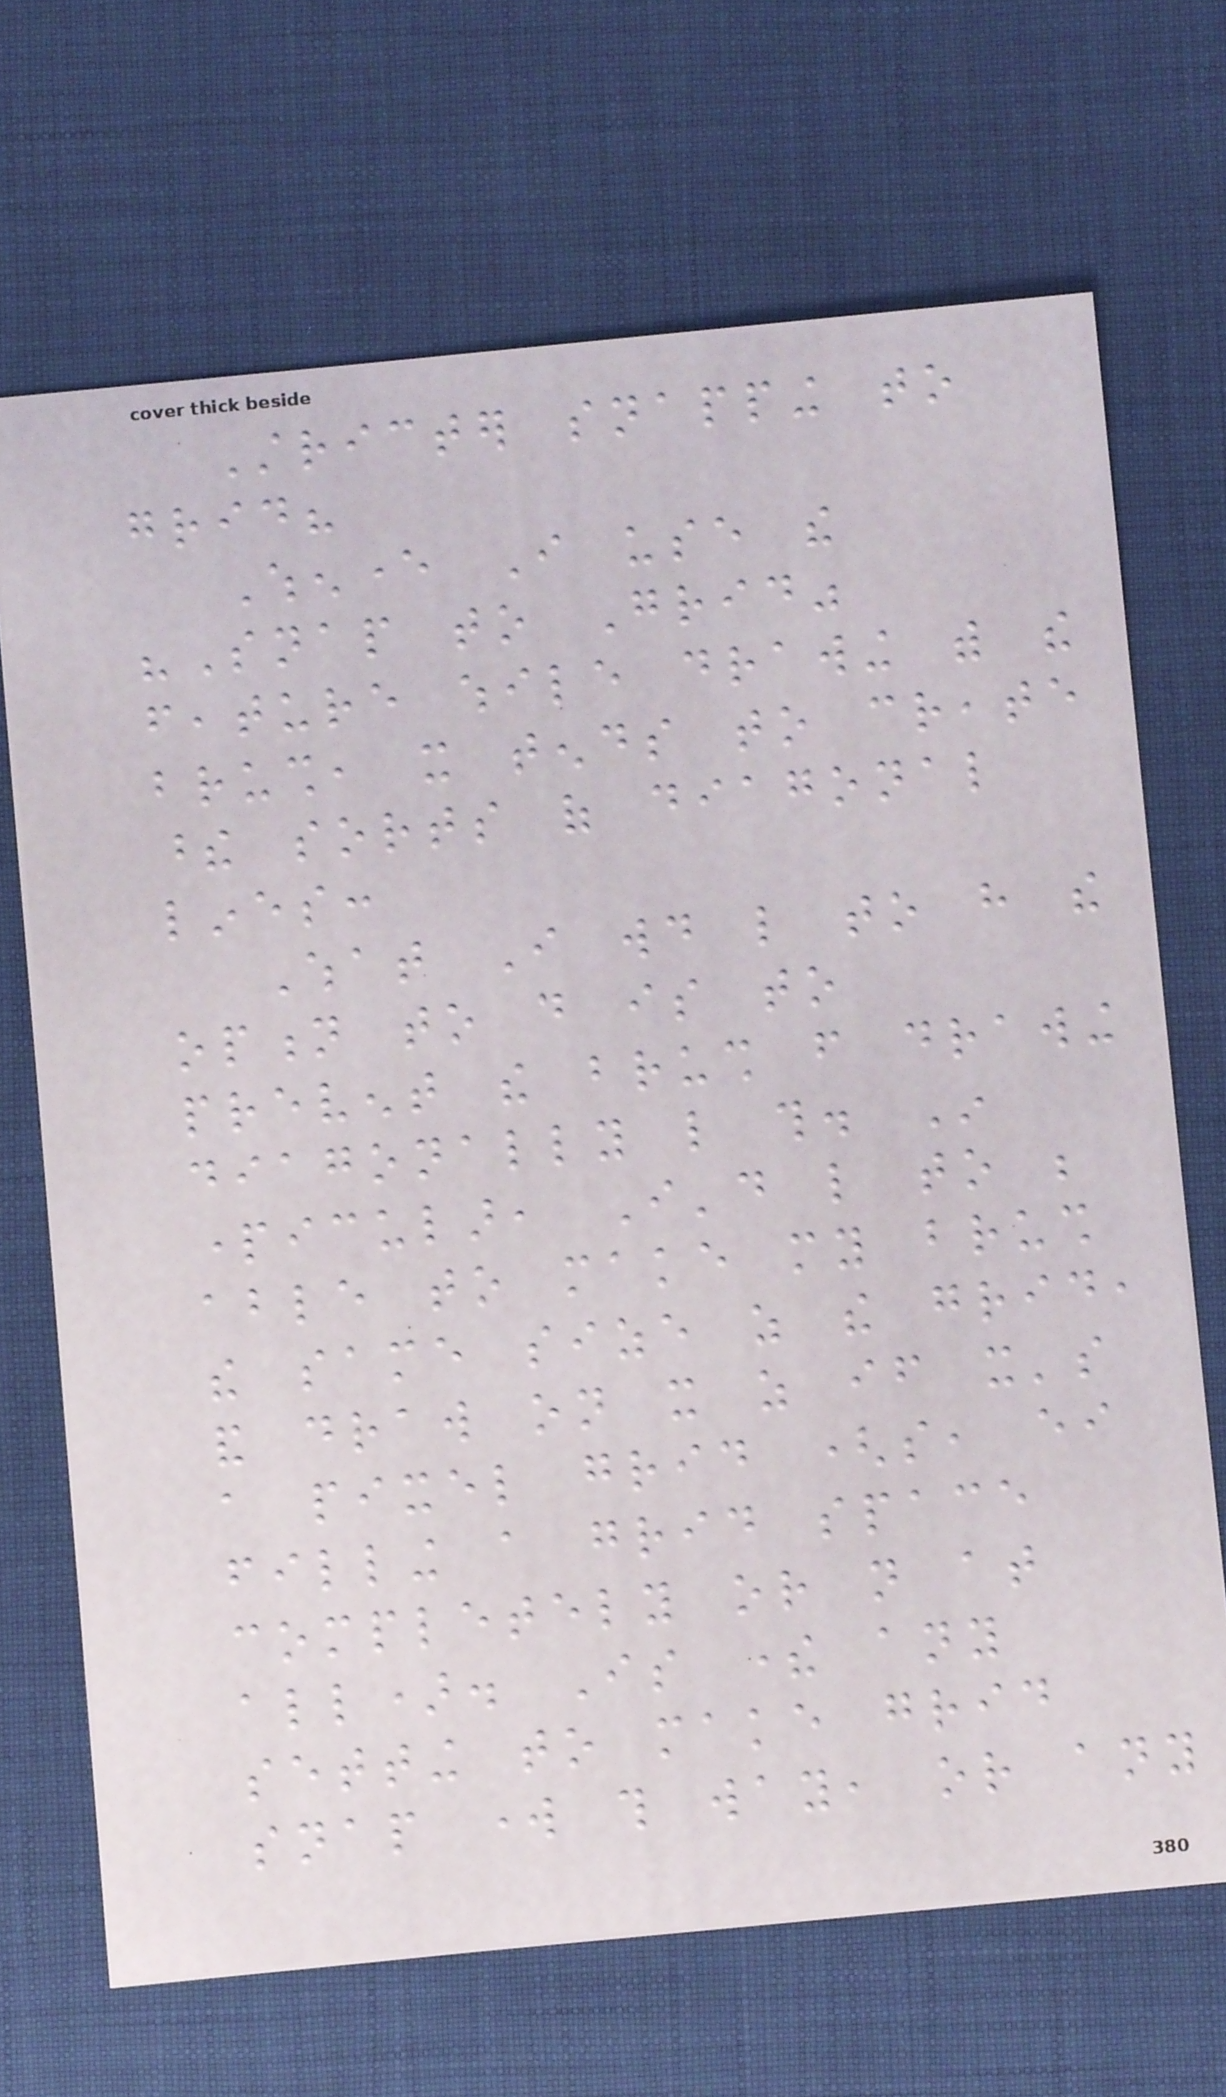Stricter snapping to
grid?
Whenever I use the
"Snap to Grid"
feature while drawing with the
brush, it tends to create
these sorts of diagonal
lines:
What I would like to have the
option to do is to
prevent the brush from drawing
diagonally like this. In
particular, I'd like to be
able to make my brush
the same size as the grid,
and draw on it as if it's
a pixel grid (so, either
filling a grid space
completely or not at
all). Is there any
setting to make grid
snap work this way, or any
